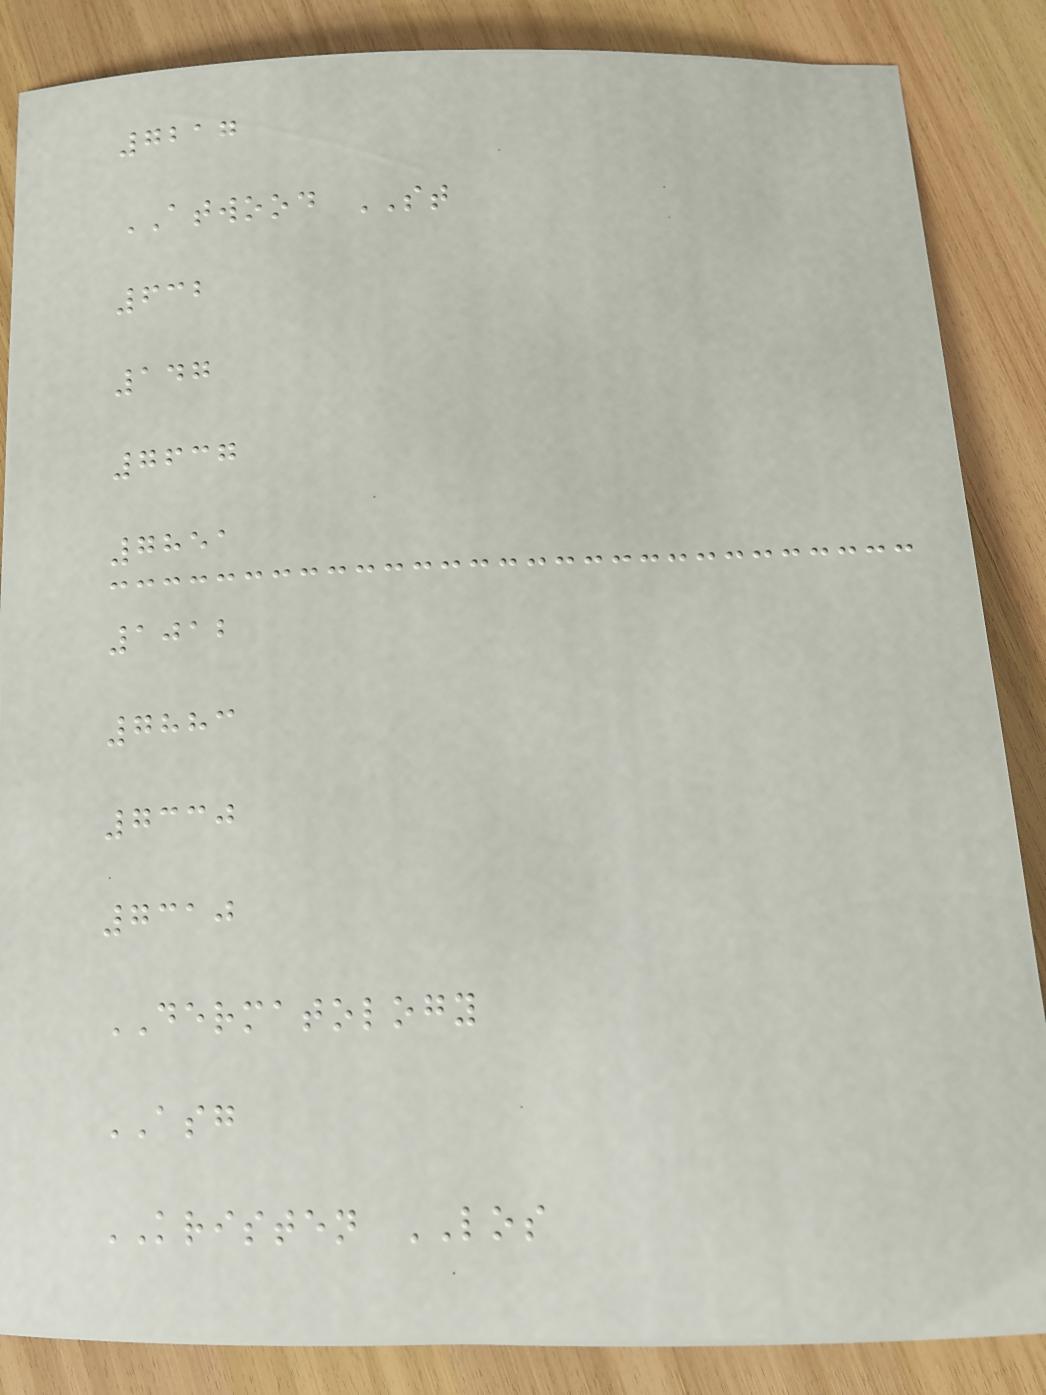7217
ATWOOD ST
632
147
7637
7851
1012
7883
7330
7310
DERMATOLOGY
ASG
KRISTEN LOS
